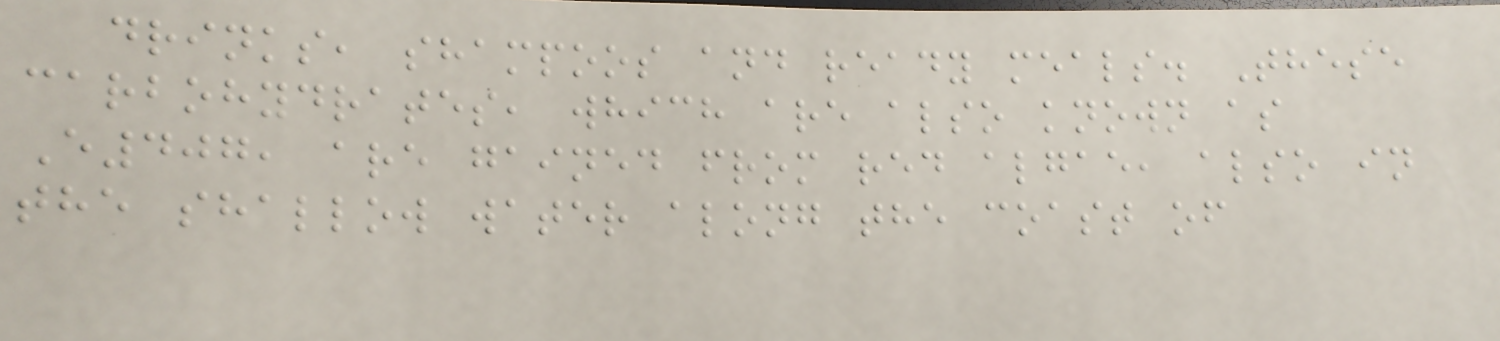drinks, shampoos and ready meals. These
carbohydrates, which are also known as
E407, are gained from red algae, also in
the shallow water along the coast of
